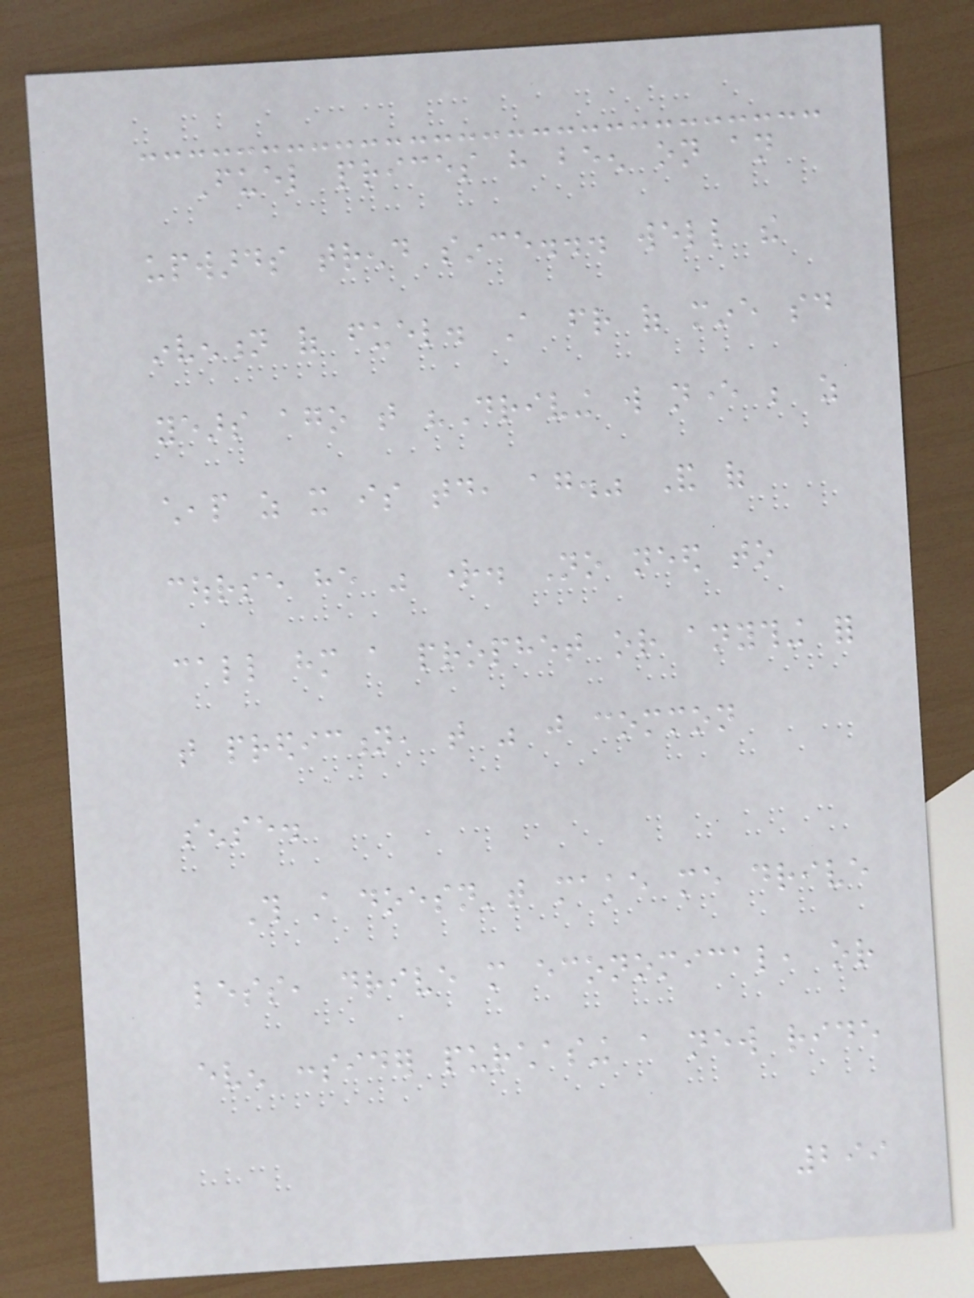Fuel prices have been on an
upwards trend since... well the
invention of fuel. A friend of mine said
years ago that "Driving will never be as
cheap as it is today, again." And of
course he was right. No need to
call him a prophet or anything for
that prediction, that was just common
sense.
This still doesn't make me drive
less, drive more economical, or
even consider purchasing a new ride
299
